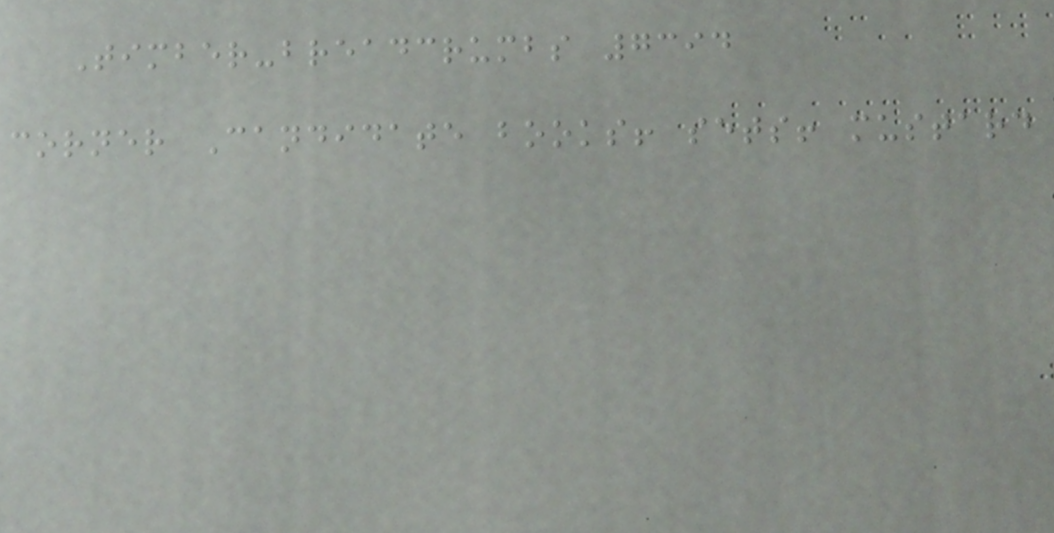Timber-breadcrumbs 7394
corner Candidate books! sets! mustard
